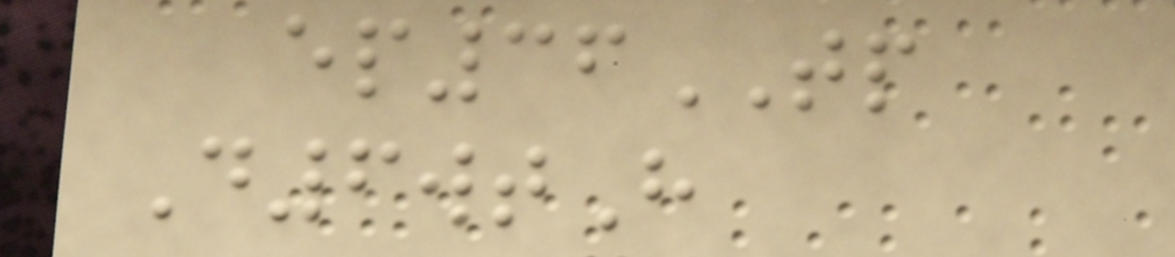ep36TP
D6wtH
